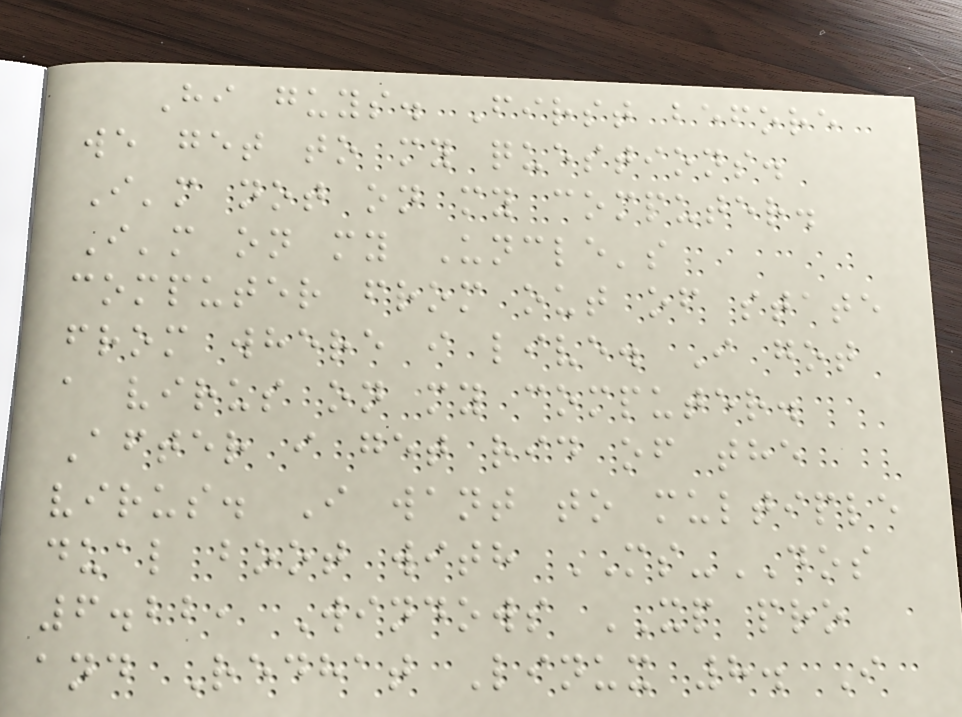Hi guys. First before
we get to my questions.
I'm not on my computer.
I'm on my Uncle's
computer from out of state
from where i live. I got
a virus on my computer.
After i get rid of the
virus. I want to multiple
dual boot with MS-DOS
6.22, Windows XP pro
and Redhat Linux 8. I
